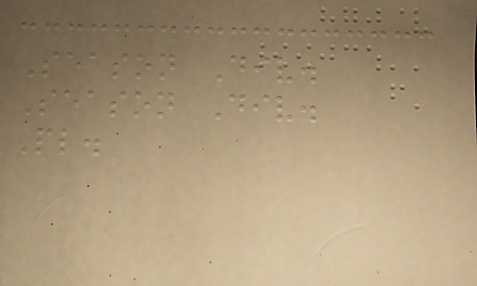Season Div.
Season Div.
Pl.
